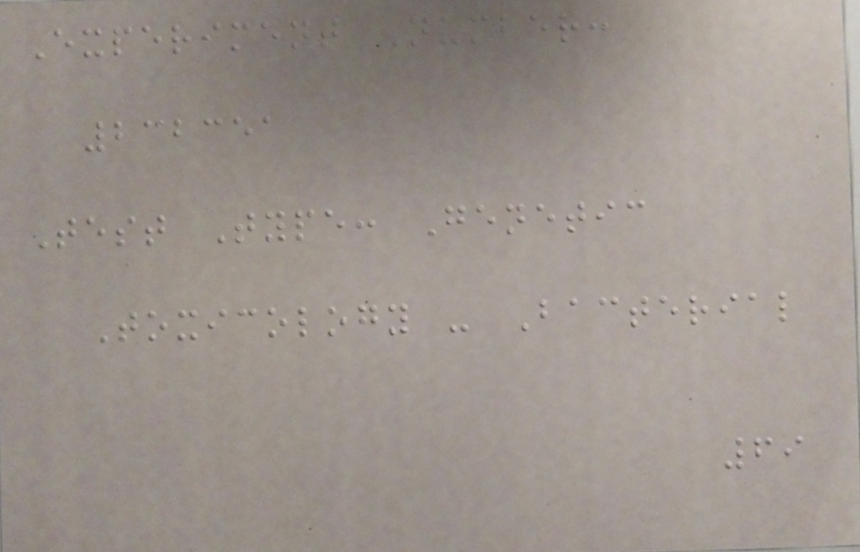Experiment Number:
232351
Test Type: Genetic
Toxicology - Bacterial
69
